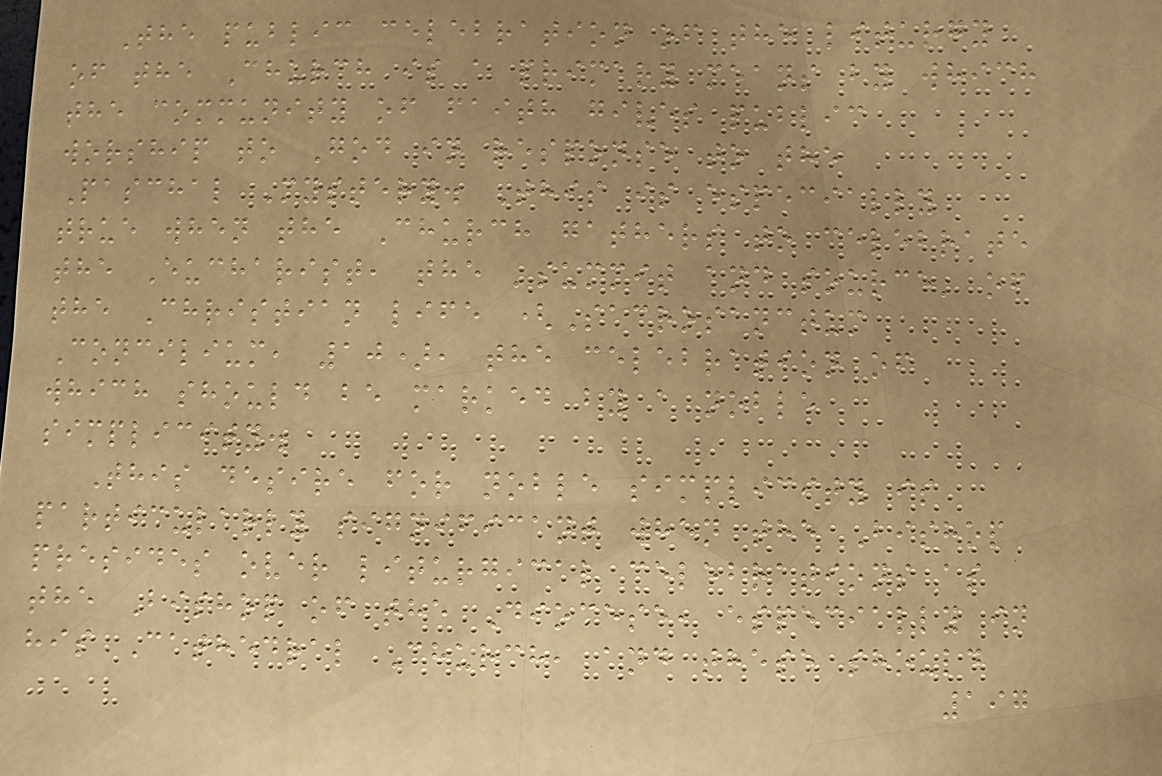The public celebration of the liturgy
of the Church is a primary means by which
the community of faith gives public
worship to God in response to the
Paschal Mystery. This is especially
true when the Church gathers to celebrate
the Eucharist, the 'summit and source' of
the Christian life (Sacrosanctum
Concilium, 10), the celebration of
which should be marked by a noble
simplicity.
This desire for noble simplicity is
particularly significant when the Bishop
presides over liturgical celebrations as
the Bishop of the Diocese, especially in
his Cathedral Church, and these should
197
